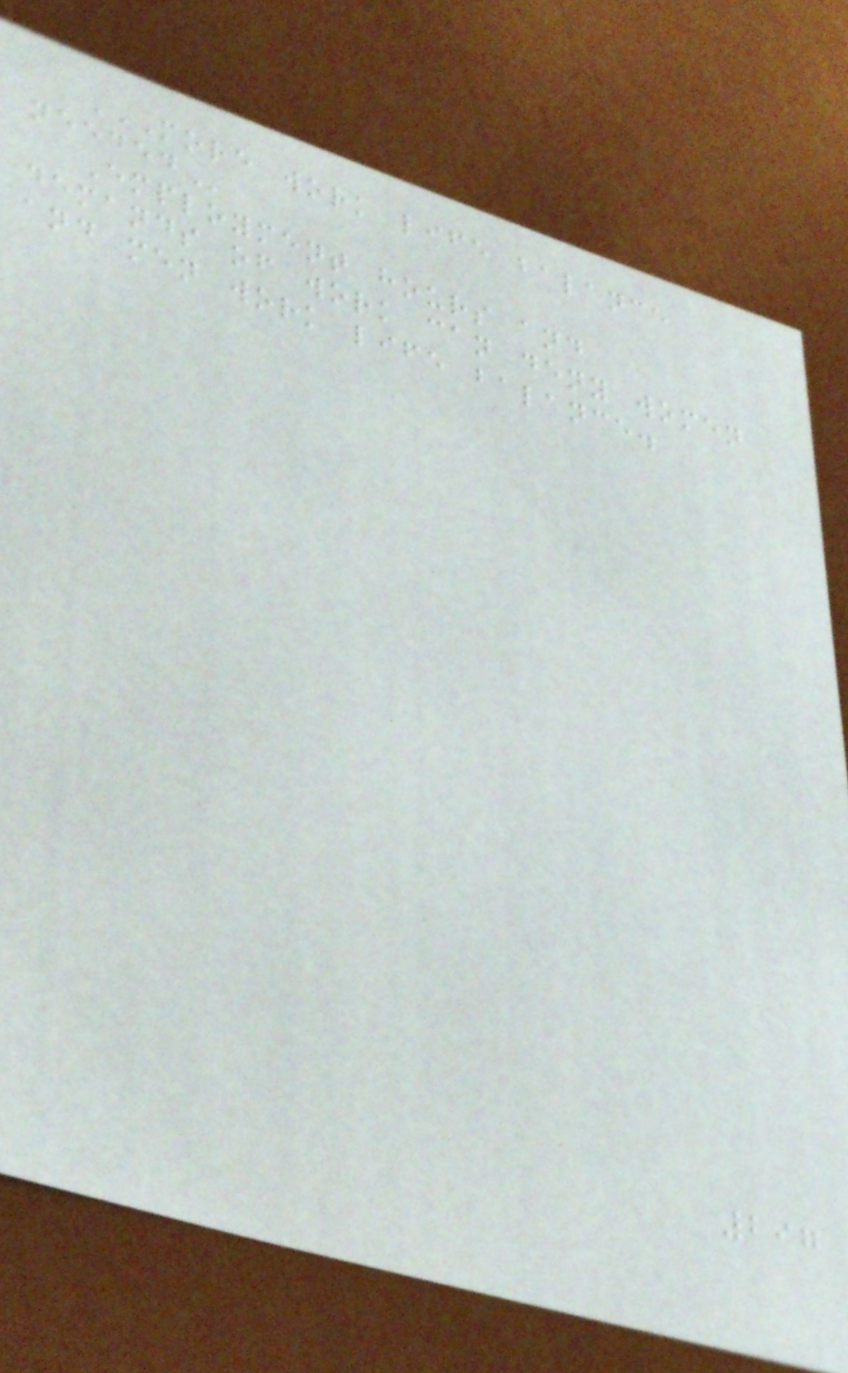MORE WORK LIFE BALANCE
NEEDED
Employment hours and
demands of work can deny women
and men work life balance.
297
